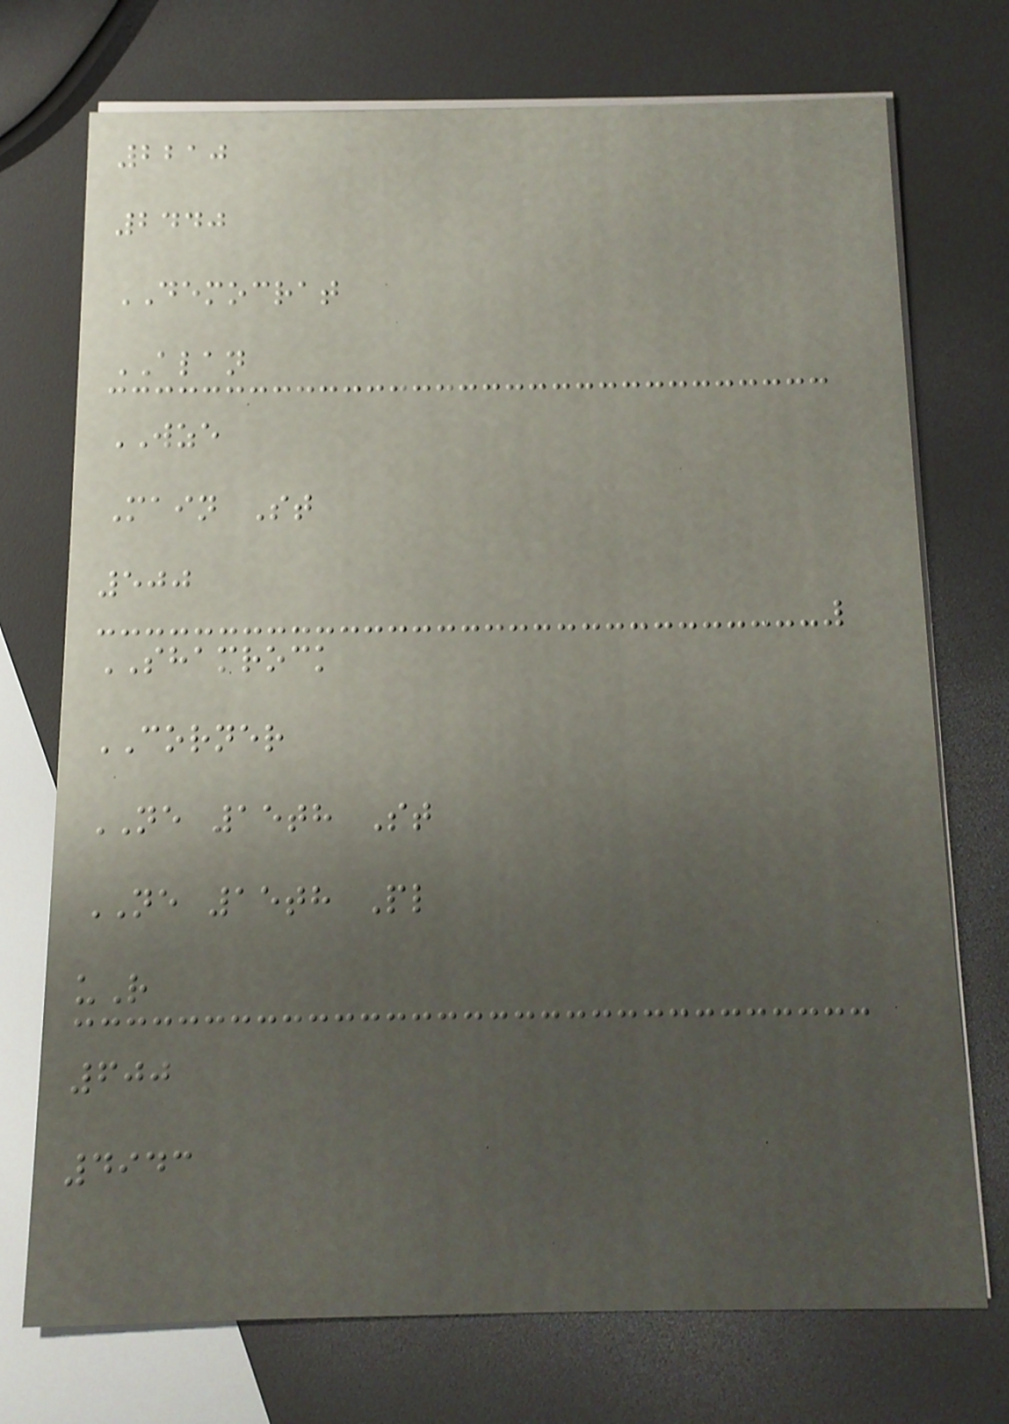2210
2440
DEMOCRAT
ALAN
WZE
Main St
500
SHAMROCK
CORNER
NE 15th St
NE 15th Pl
uR
600
4943
